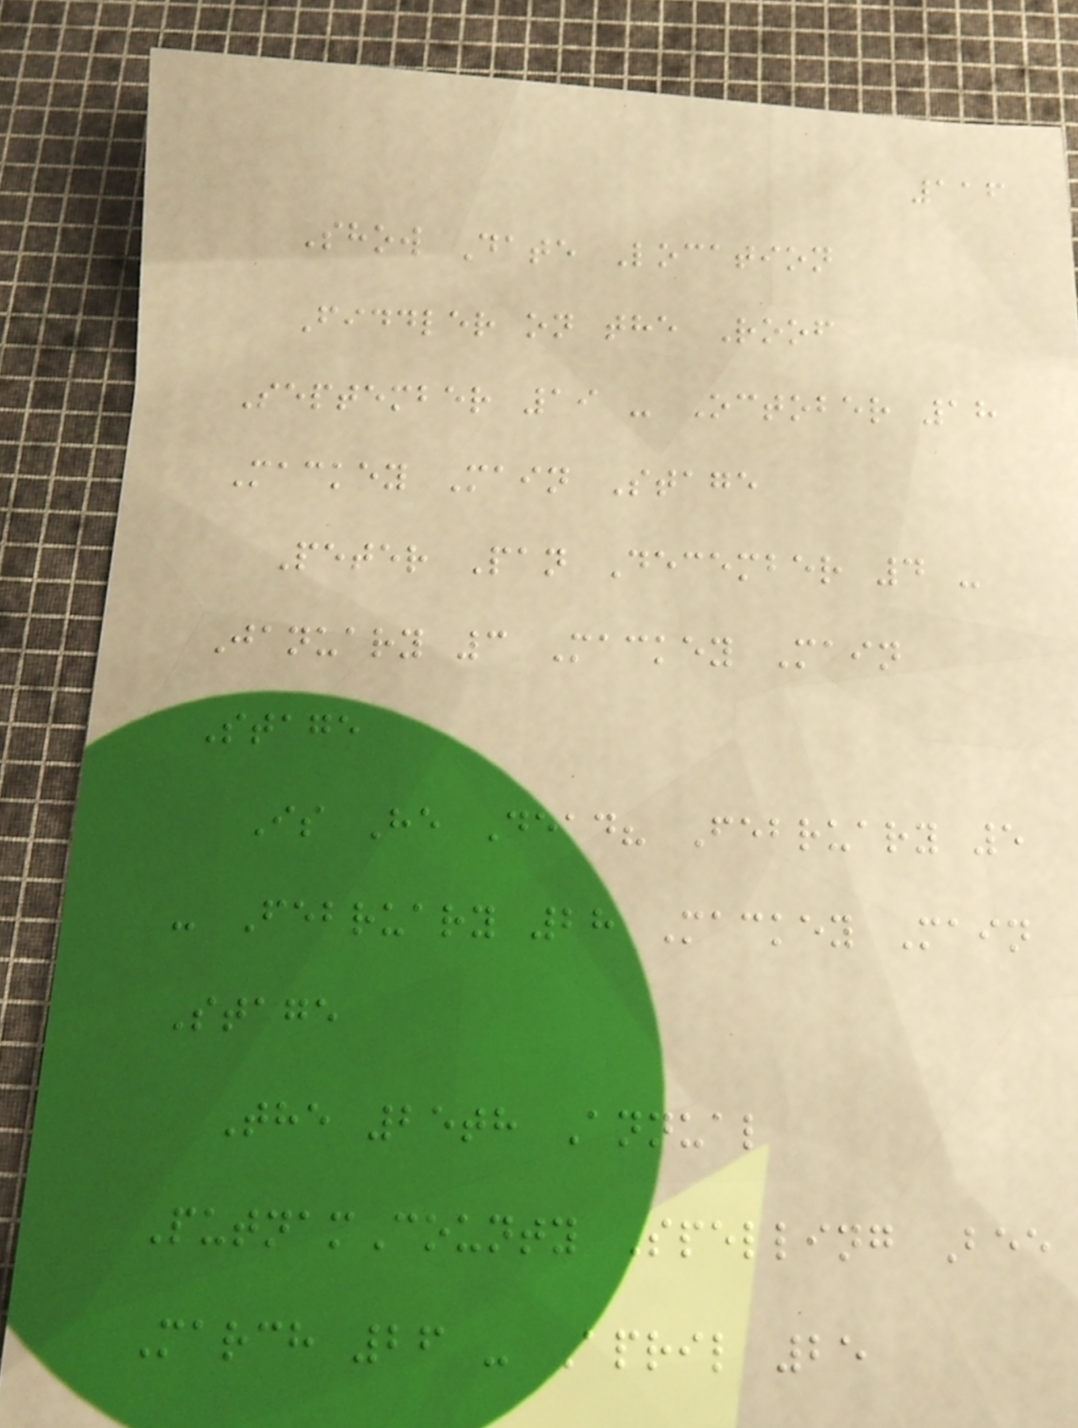116
Show Date Location
Fiddler on the Roof
September 19 - October 18
Mackey Main Stage
Peter Pan December 4 -
January 3 Mackey Main
Stage
Is He Dead? February 5
- February 28 Mackey Main
Stage
The 25th Annual
PutnamCounty Spelling Bee
March 26 - April 25
